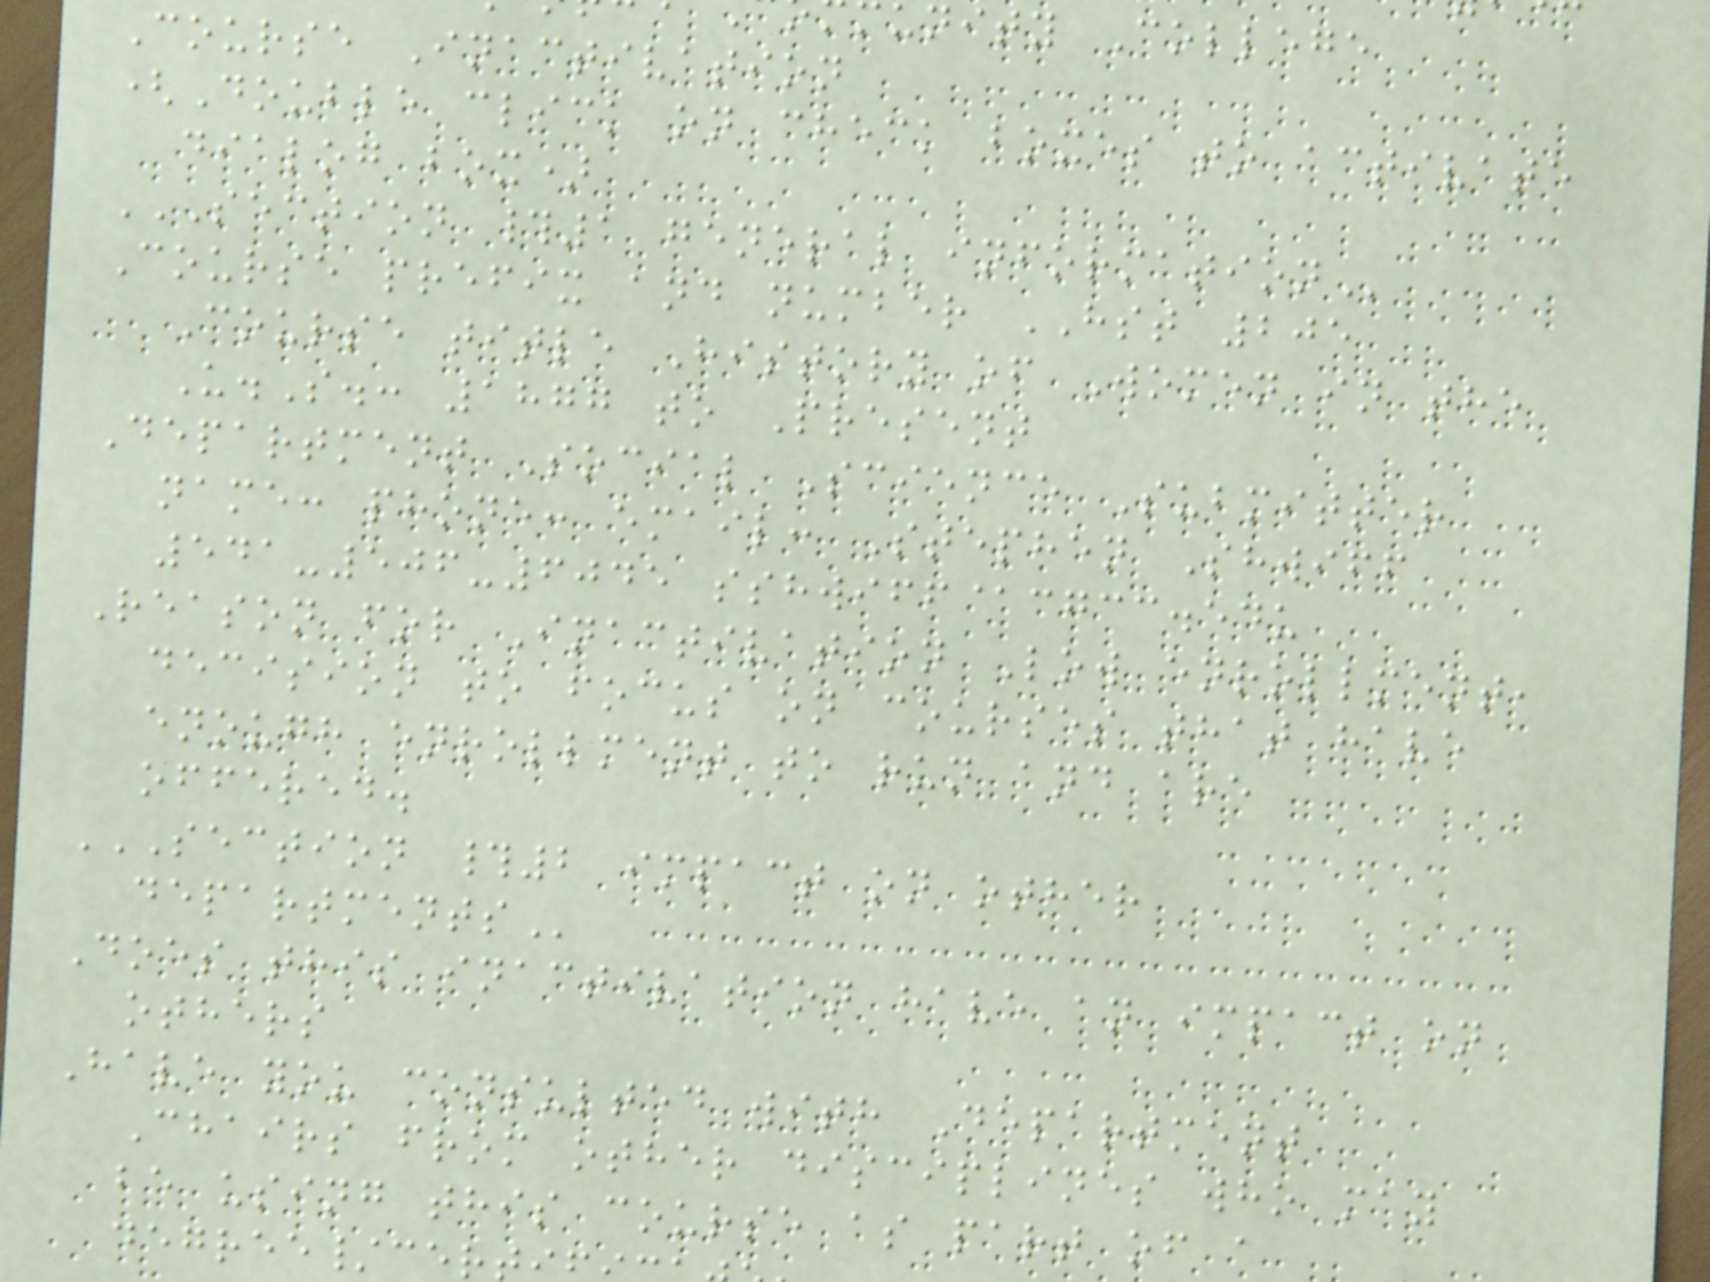unity College
Course Inactivation
(Double click on check boxes to activate
dialog box)
SECTION #1 GENERAL INFORMATION
Course prefix and number HST 205
Course title History of Women in the
U.S.: 1877 to Present
Department Social Science Submitter
name: phone: email: Stephen Shwiff
541-506-6045 sshwiff@cgcc.edu
Reason for Inactivation Low enrollment,
decision to focus on courses that have
enough enrollment to run and are
offered.
SECTION #2 IMPACT ON OTHER
Does this inactivation have an impact on
others
Have you consulted with Department
Chairs from other disciplines who may
be using this course as part of a
degree/cer
